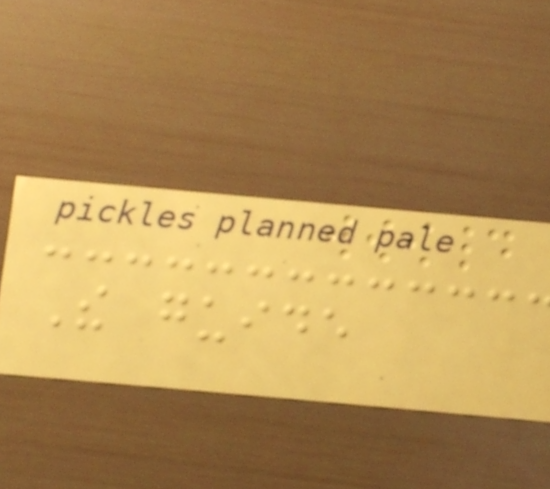The guide
